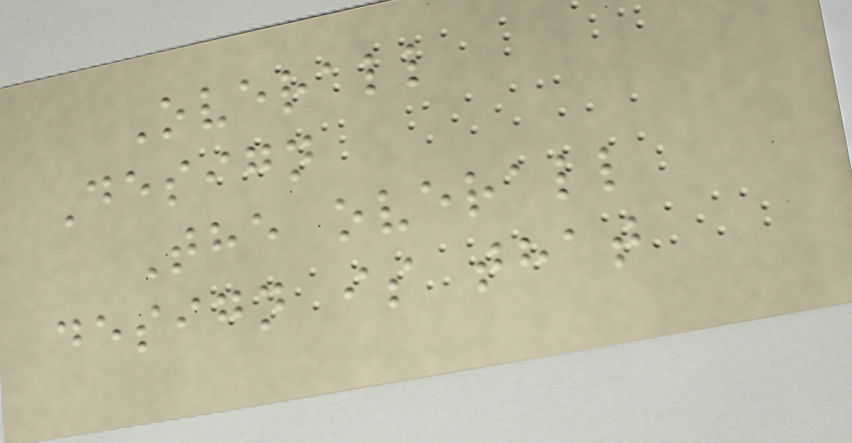Overall
Design
The overall
design is that
